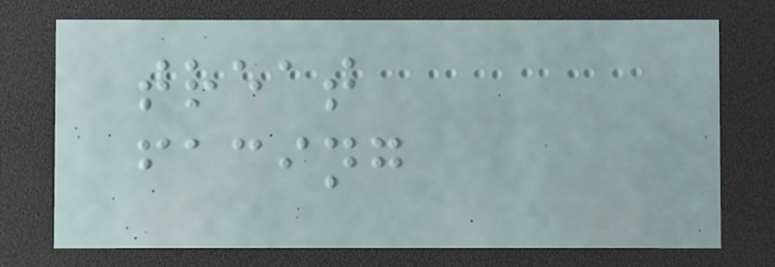treat
facing
